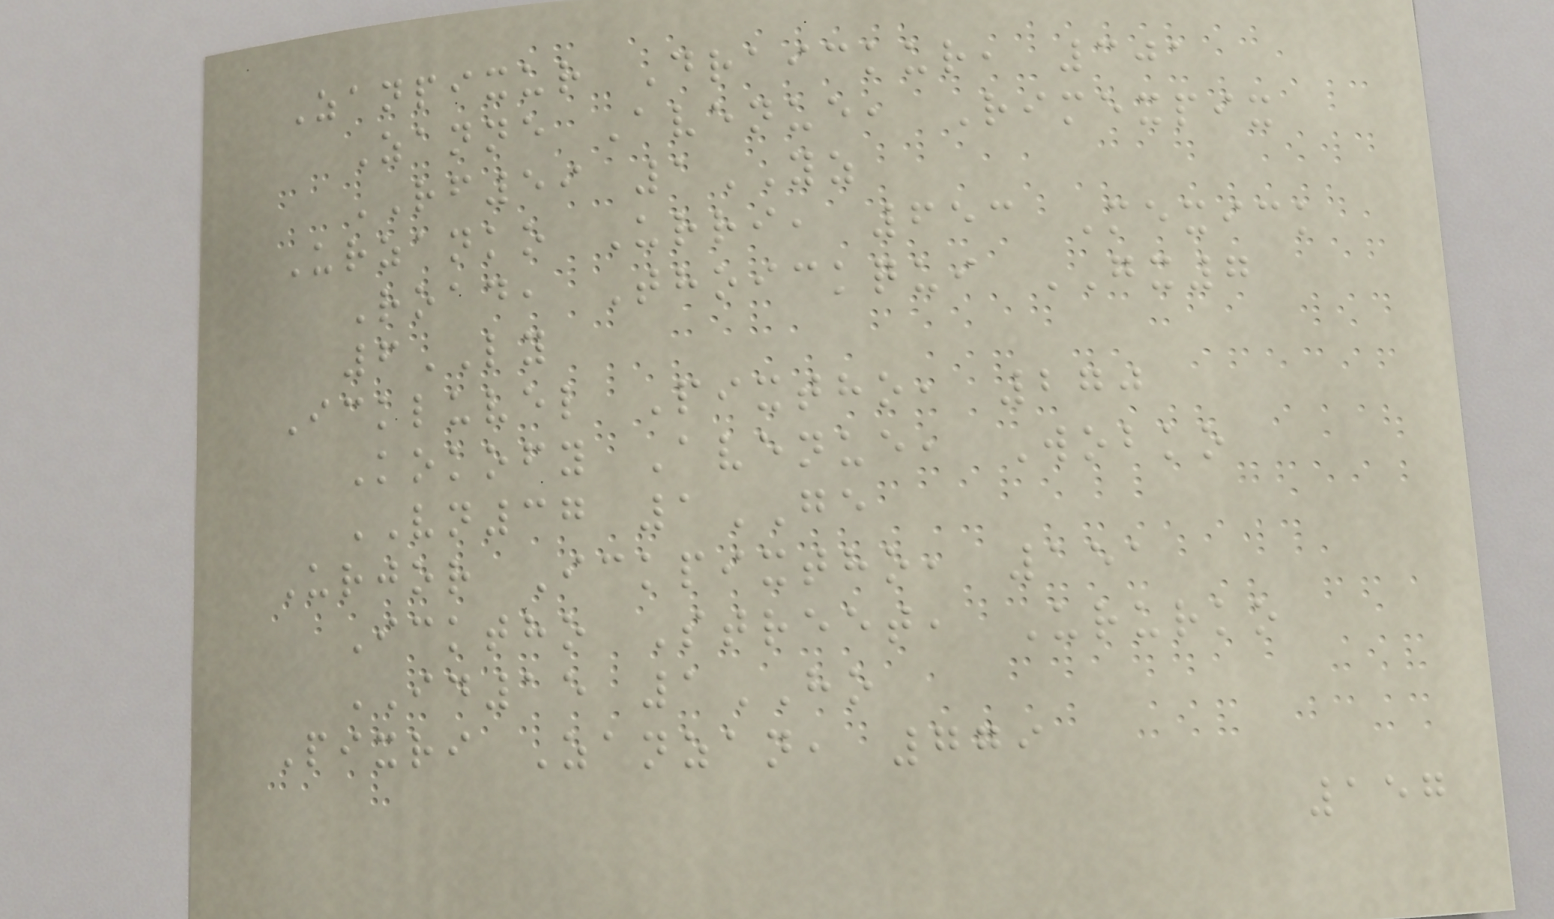Zanpixur Draickur, 301
Zanne Avenue, Rimexpix
RF59 1YZ
Urzanko Urri, 653 Mexick
Road, Thoickqui GX7
6LY
Ickluvel Pixtho, 270
Kokofy Avenue, Wobko
VN37 1GE
Urjor Ickpixtho, 151
Icktho Street, Ururko
ID15 1HO
Pixri Zanzan, 779
157
